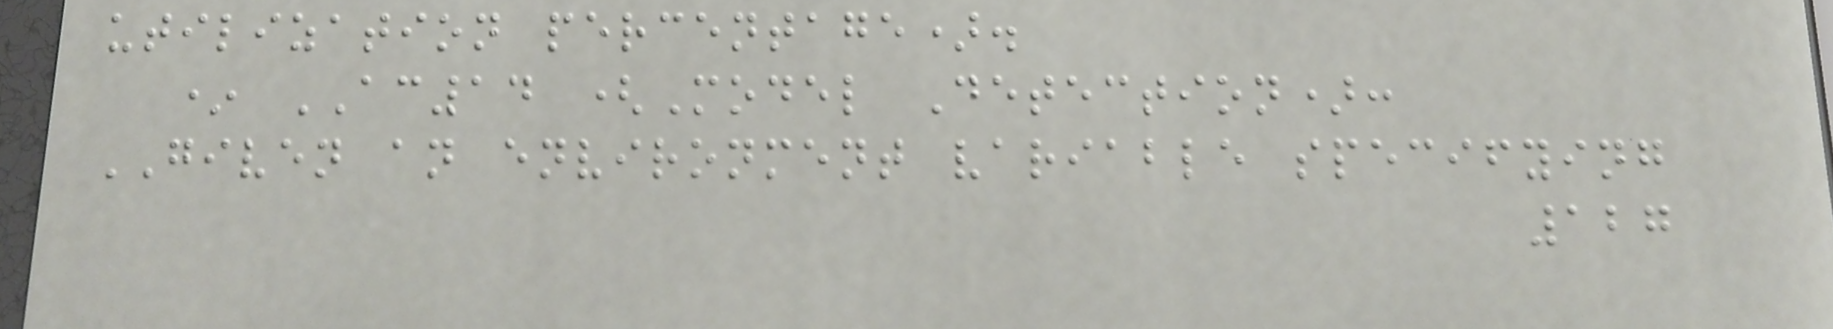utilization percentage).
* AC14 (Model Detection):
GIVEN an environment variable specifying
127
